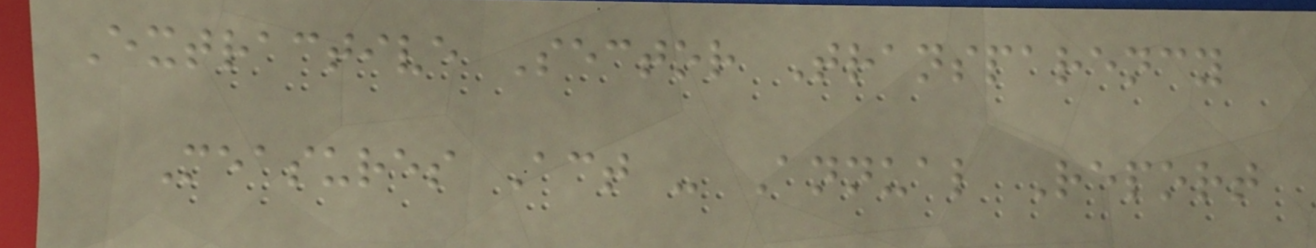Extractive Sector Transparency
Measures Act - Annual Report
